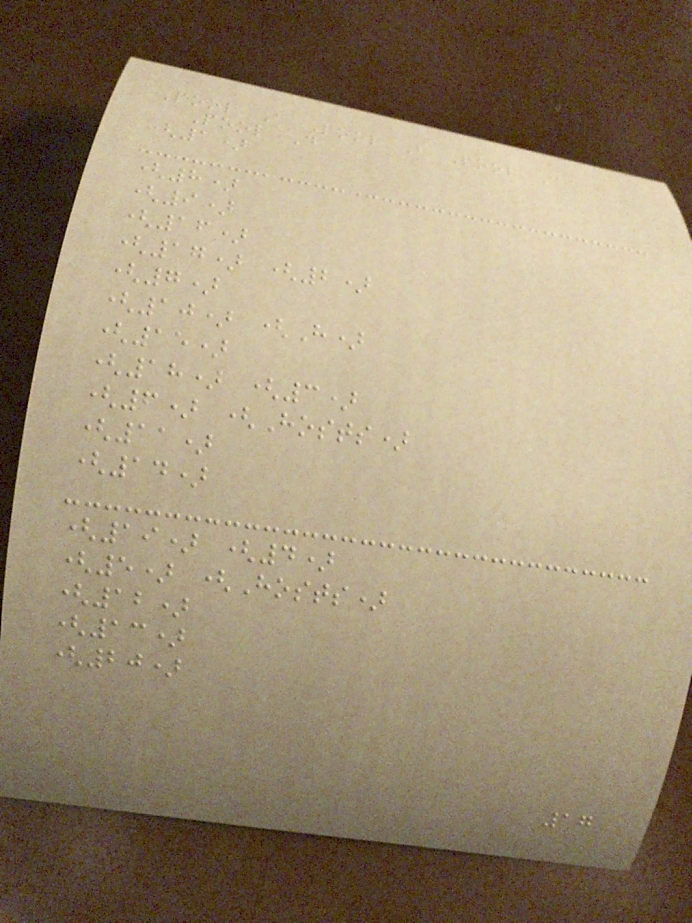Pool A Pool B Pool C
Pool D
(1)
(8)
(9)
(16)
(17) (2)
(7)
(10) (H)
(15)
(18) (3)
(6) (Hosts)
(11)
(14)
(19) (4)
(5) (Hosts)
(12)
(13)
(20)
17
